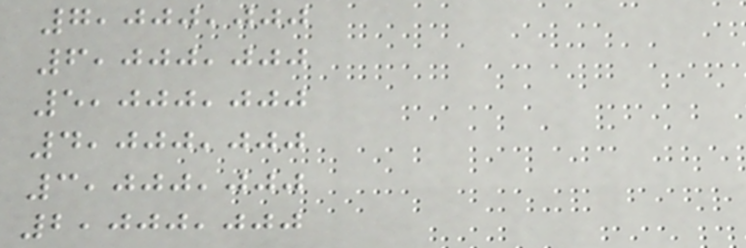7,000,000
6,000,000
5,000,000
4,000,000
3,000,000
2,000,000
